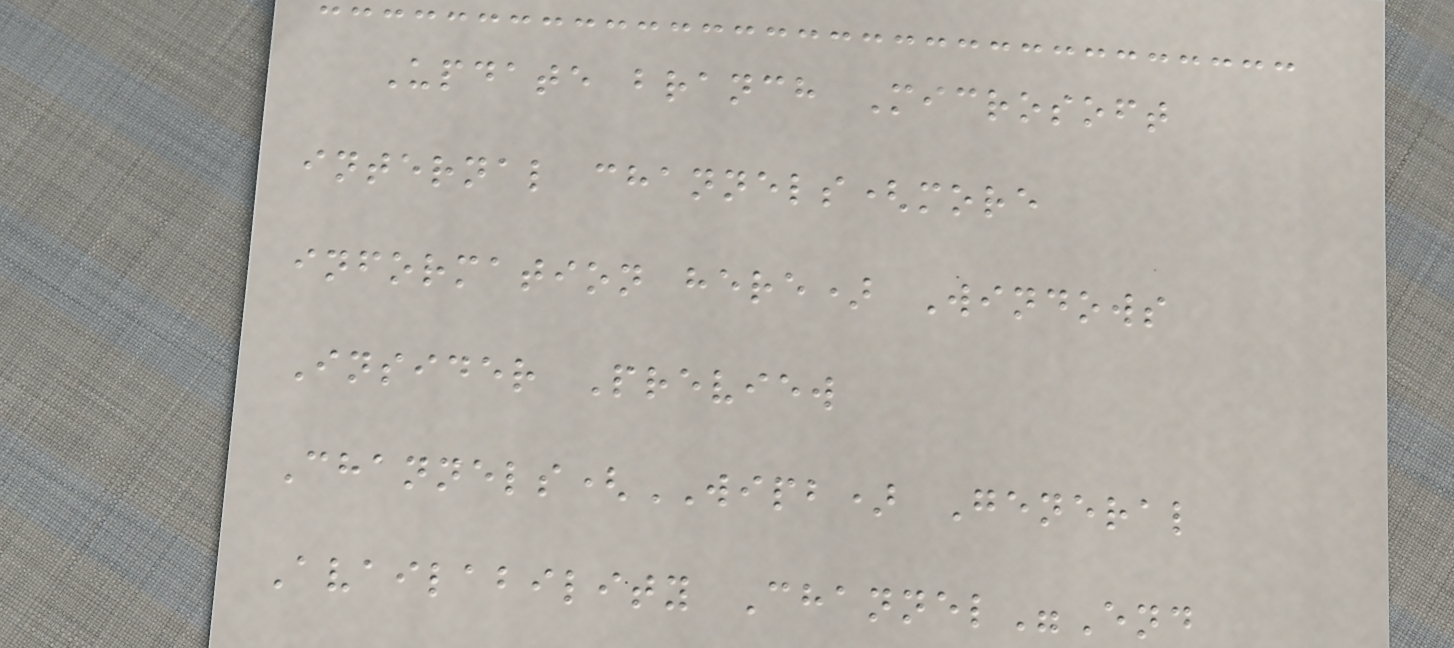Update branch Microsoft
internal channels(more
information here) Windows
Insider Preview
Channels(WIPB) General
Availability Channel"End
